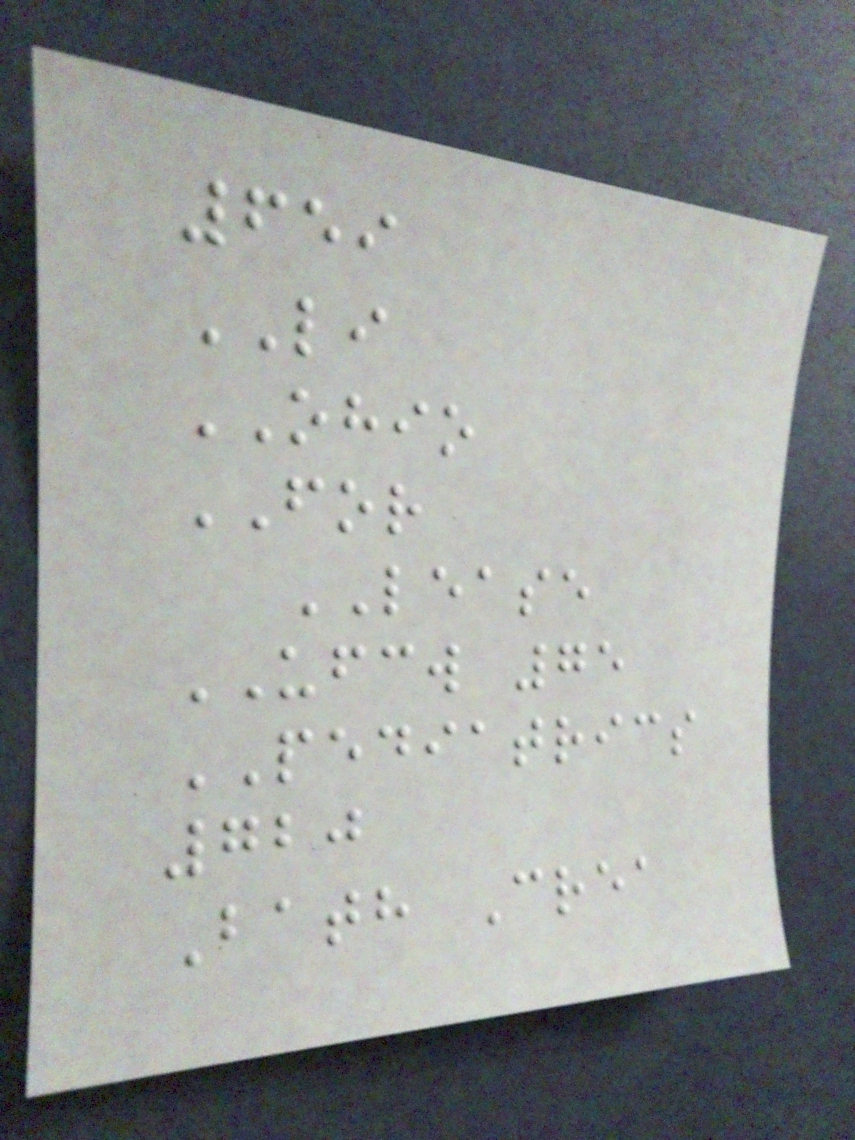659
LI
OHIO
FOR
LEASE
UFCW 75
PEDIATRICS
720
Bath Crea
